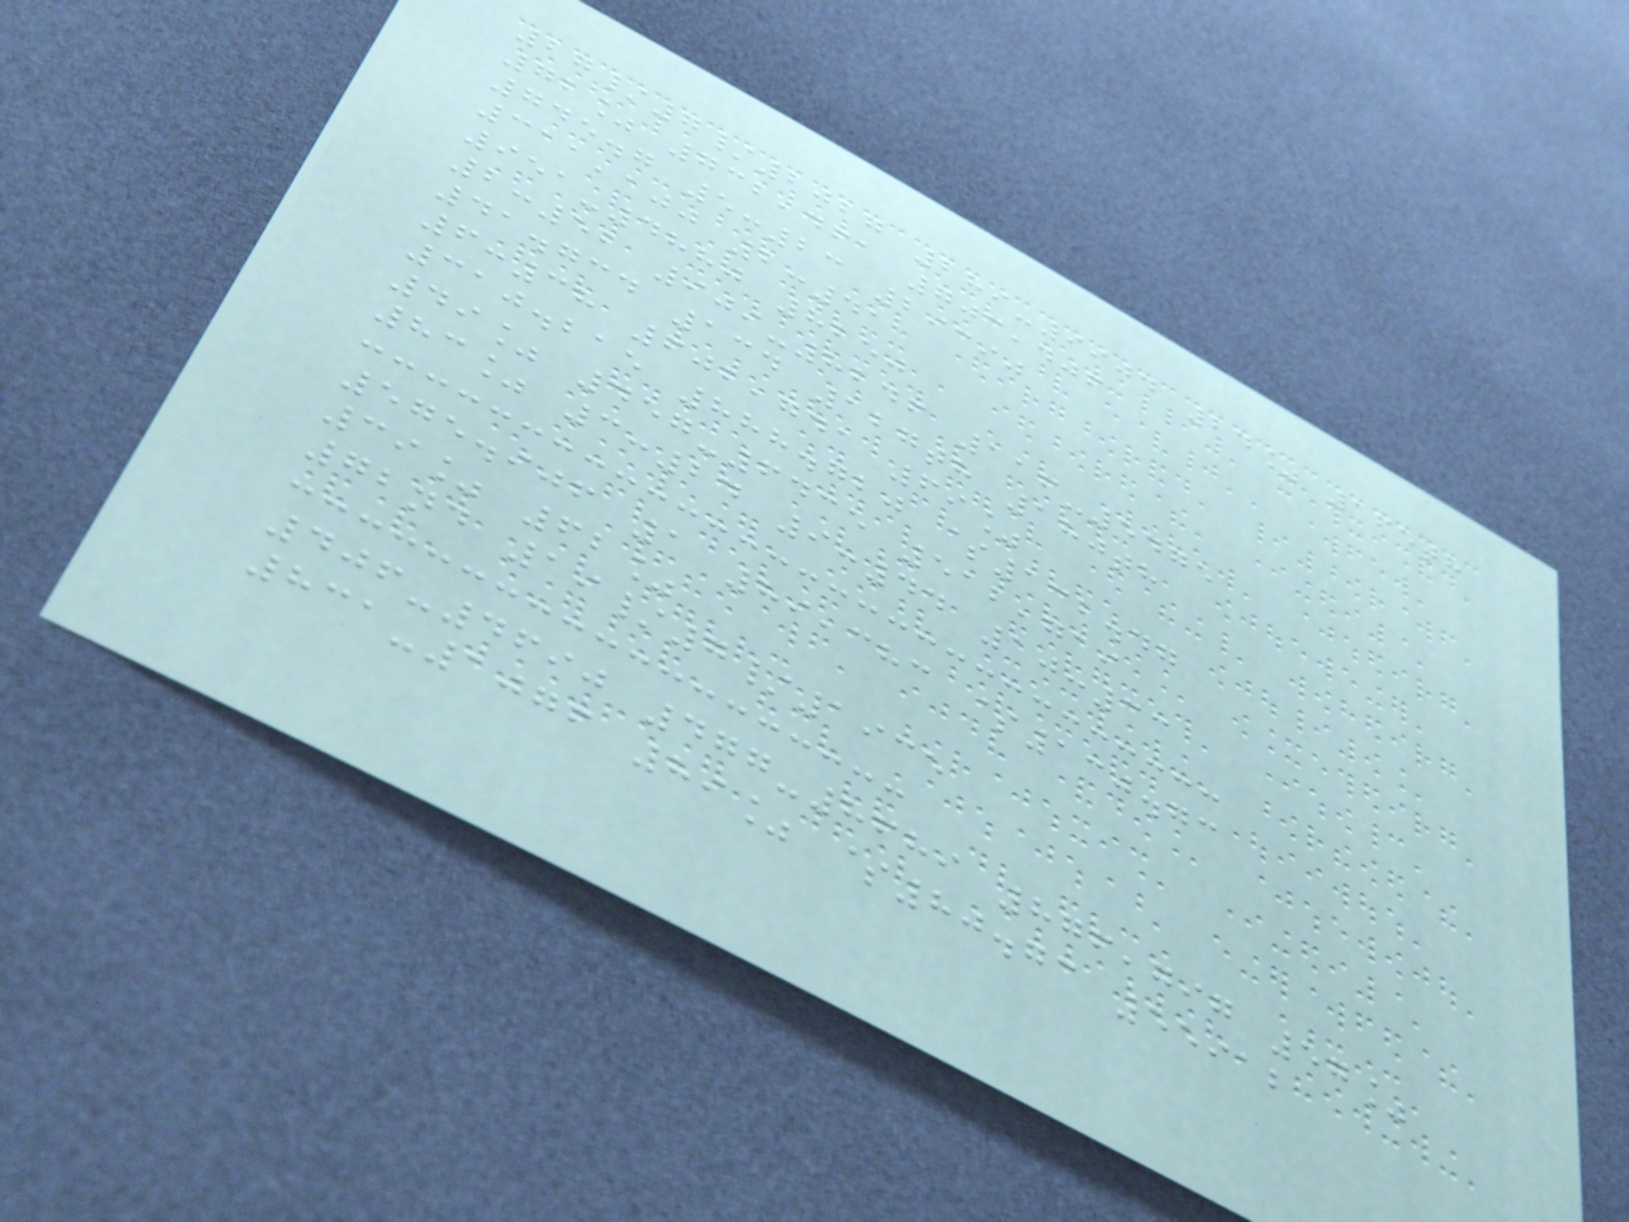27/7/2027 289-9904 24% 165th
72% 732,461 703,406
745.7 5:23 29390
311,100 2:41
951-4880 8250
2:52 909-8246 116-5475
41.734 134 127th 180th
6:38 602,741 69%
310.215 888.720 $132.47
49% 457-6435 512,719
83% 3:24 9:44 10:33
575.906 1 89,383 $130.73
39% 62%
72nd 19/7/1935
406-4690 477-8689 876,797 57%
831-1076 89% $80.73 55912
